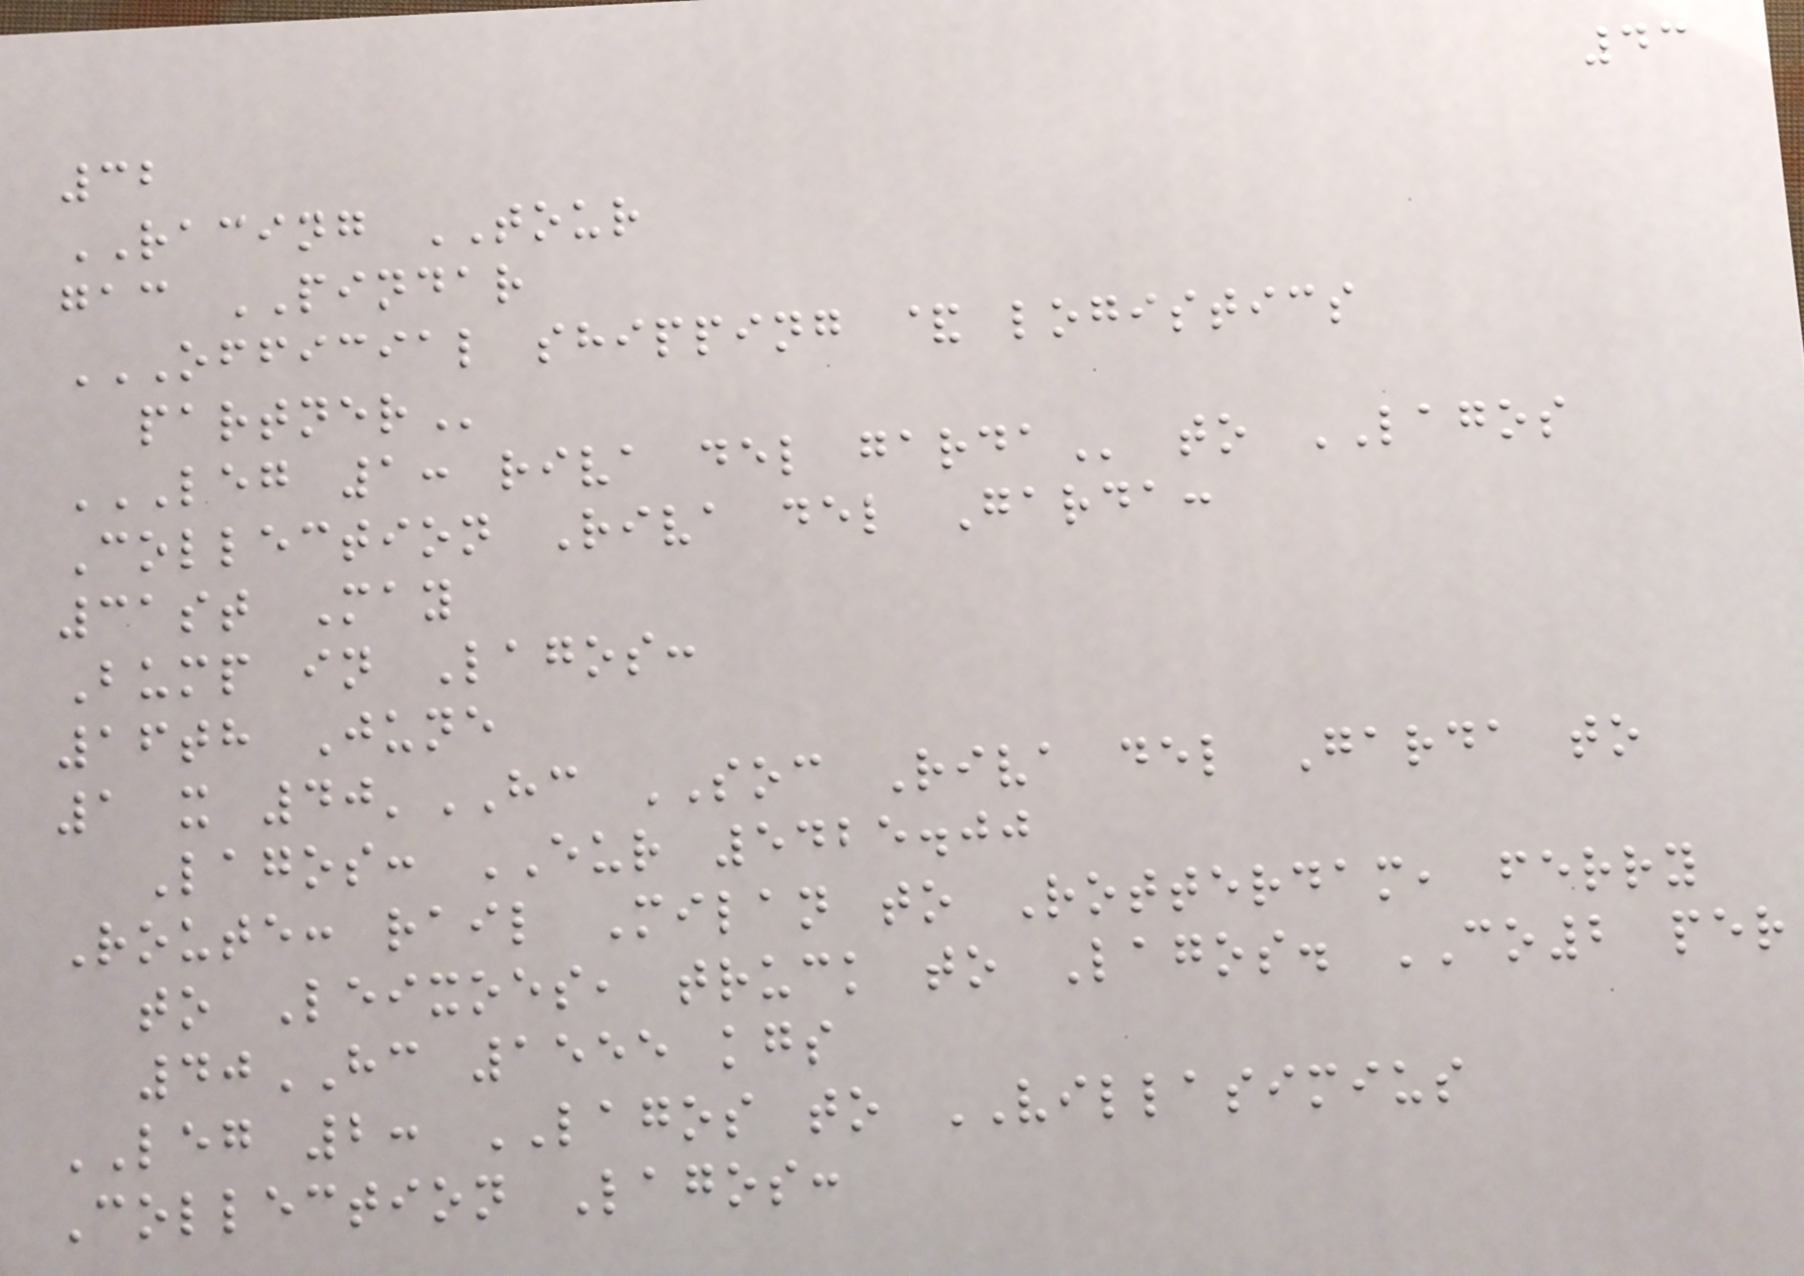43
32
RACING TOUR
gac PINDAR
OFFICIAL SHIPPING & LOGISTICS
PARTNER
LEG 1: RIVA DEL GARDA to LAGOS
Collection Riva del Garda:
31st May
Bump in Lagos:
16th June
1 x 40'HC SOC Riva del Garda to
Lagos: EUR 5425.00
Route: rail Milan to Rotterdam, ferry
to Leixoes, truck to Lagos. CO2 per
40HC 1555 kgs
LEG 2: LAGOS to VILLASIMIUS
Collection Lagos:
